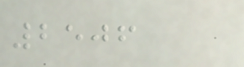2506
